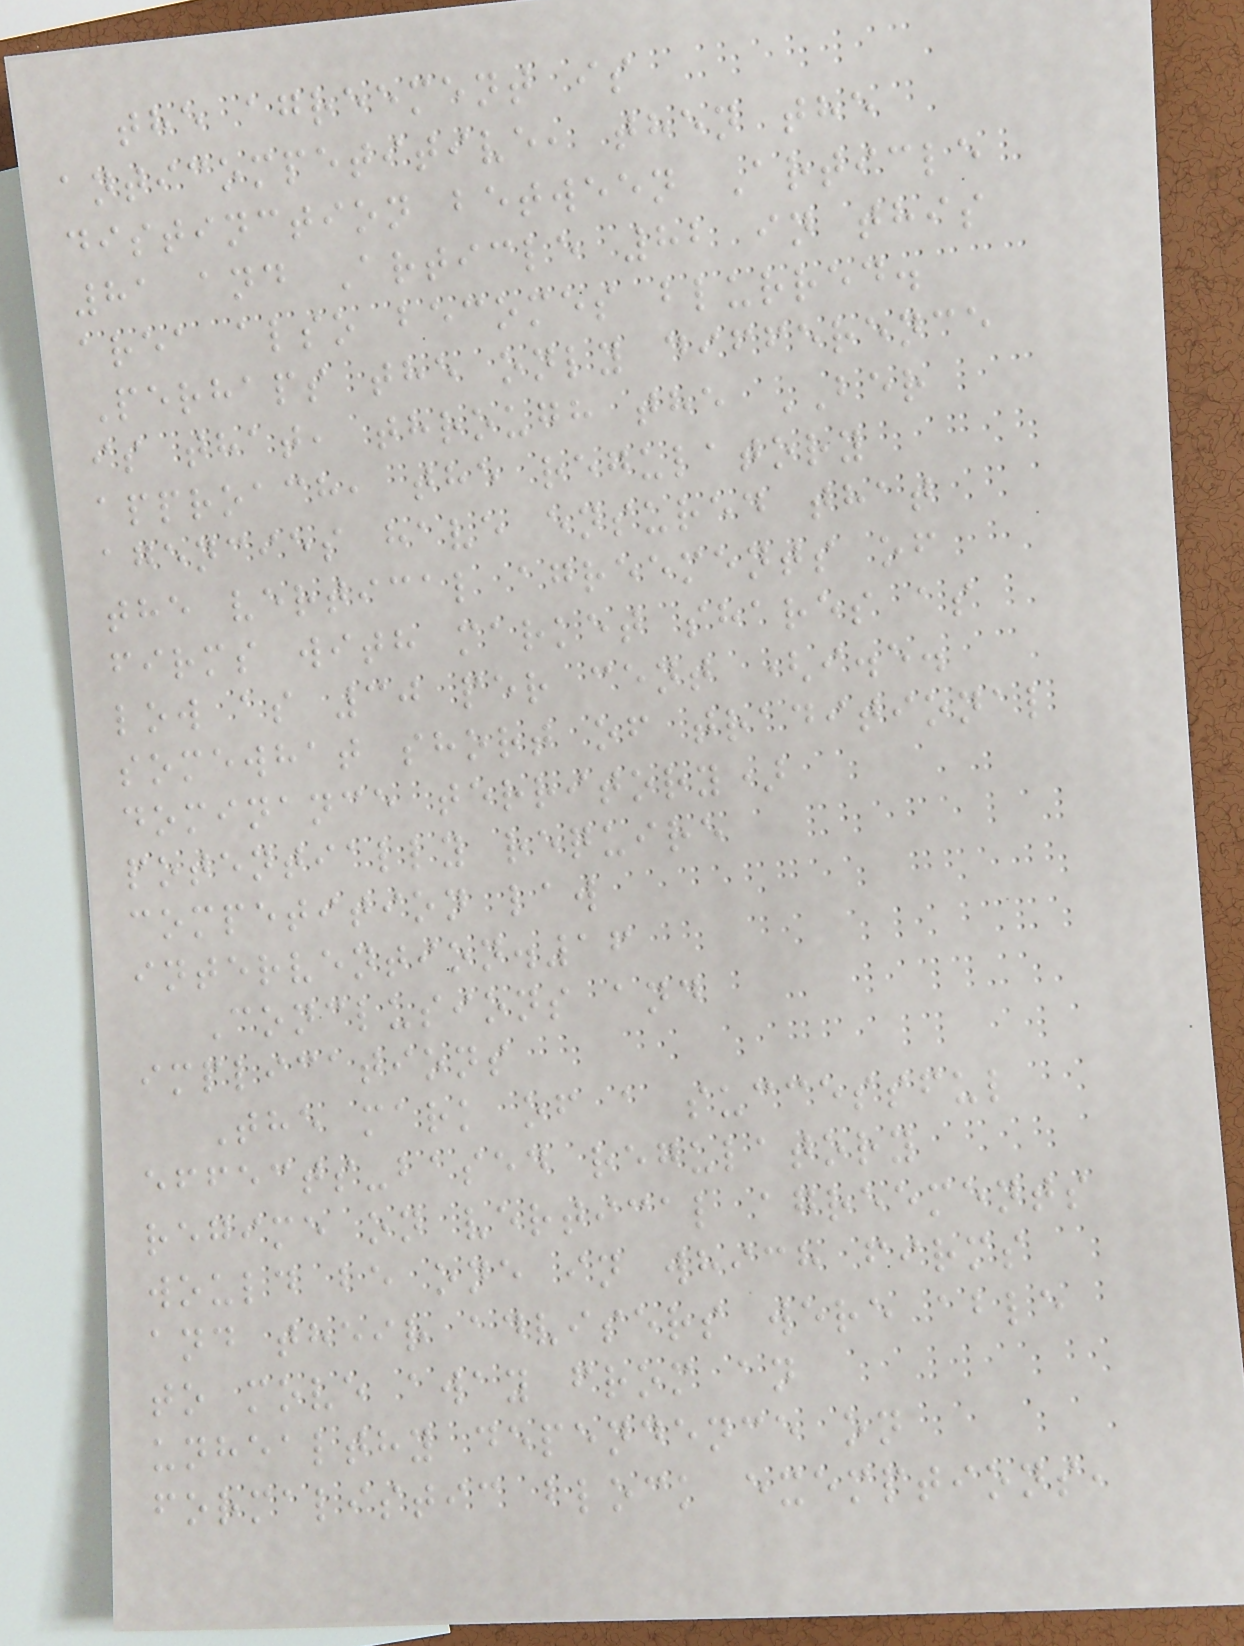the agreement is
anticompetitive, then the
distinction between Article
81 and Article 82 in this
area also becomes blurred.
Perhaps the only difference
is that, through the BER
approach, the regulatory
agencies have ensured that
the vertical agreements of
firms with market shares as
low as 30 per cent (i.e.
somewhat short of traditional
dominance territory)
potentially require
competition law
intervention.16
Conclusions and
implications
The mark of a successful
effects-based regulatory
regime on vertical agreements
would be one in which firms
and their advisers were able
to move away from an
unhealthy dependence on
formalistic block exemptions,
